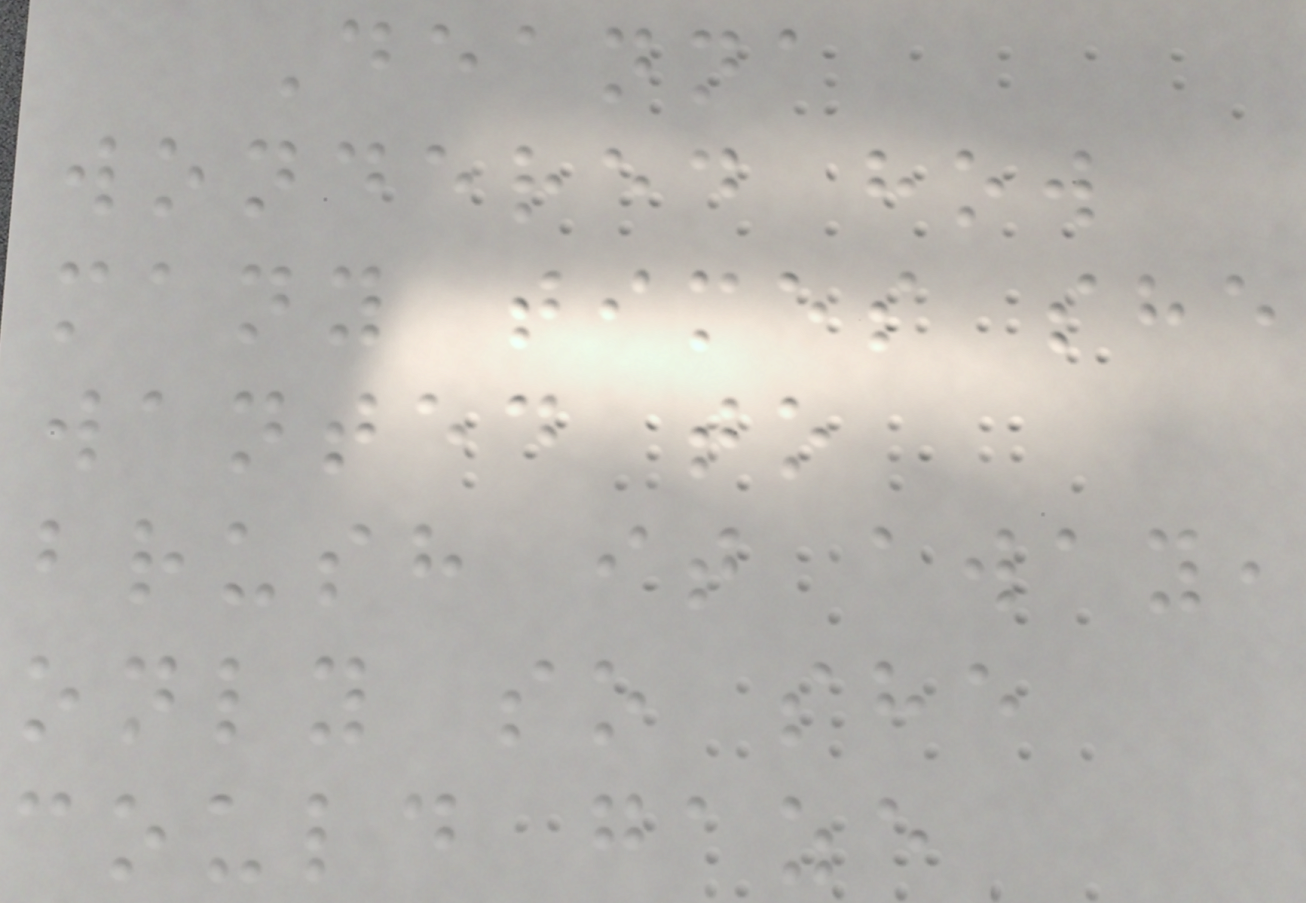Deanna
wondered how
many times she
wanted to
brush it away,
only so she
could gaze
